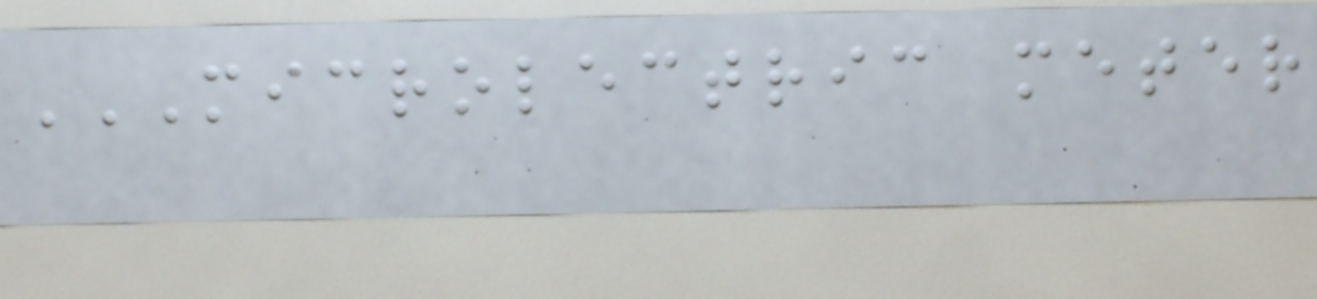MICROLECTRIC METER
